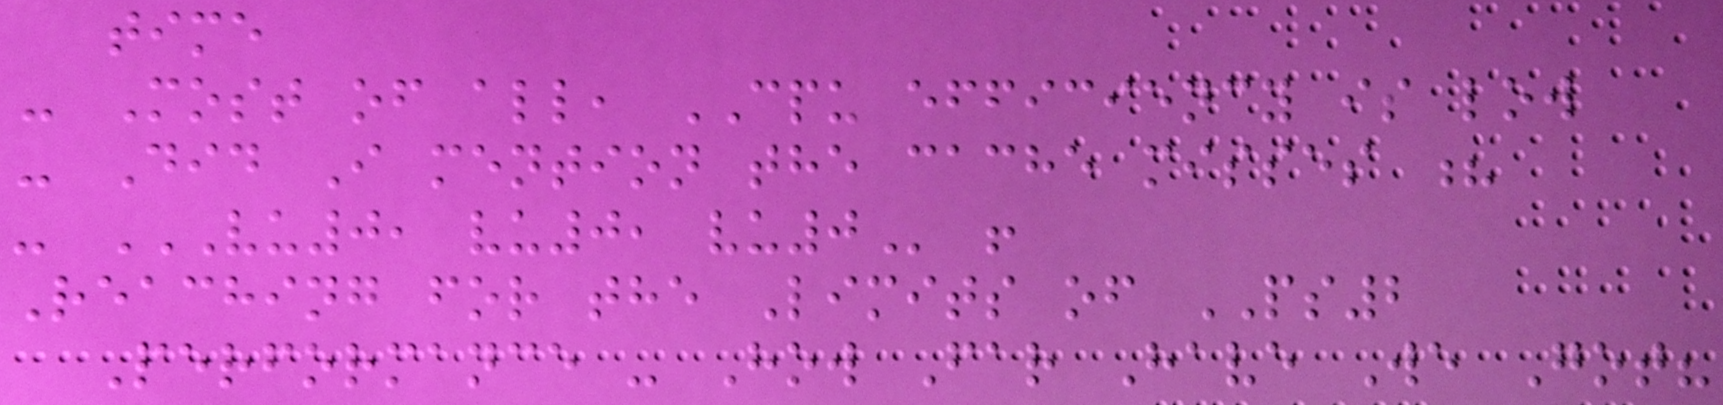time
- Most of all, CPU efficiency is low
- Did I mention the cache misses ?
- VU0, VU0, VU0 !
Reaching for the Limits of PS2
Performance - How Far Have We Got?
